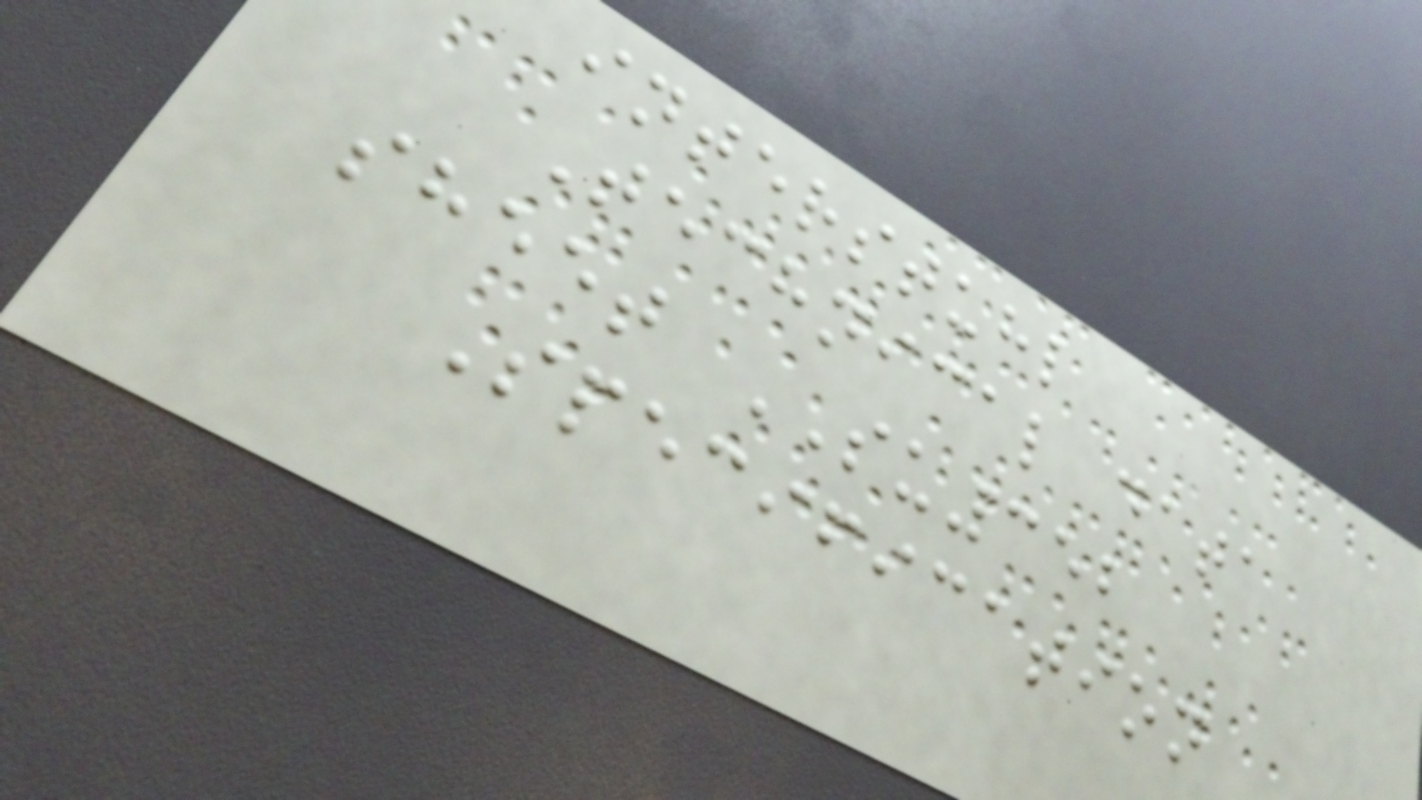interstuhl
Technical data
sheet SU352
Specification
